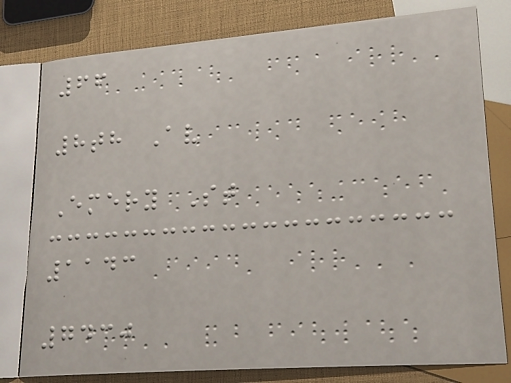66
8th Av
Emery St
1143
7430
